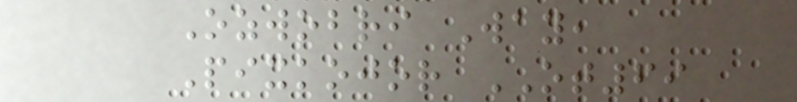Ozwobri Way,
Pixkojor OT69
